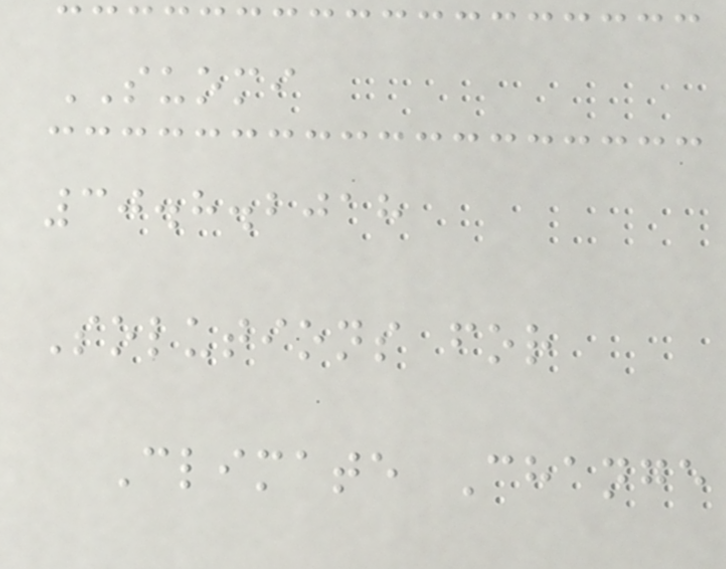SUOMI
30.8.2018
Solutions for
Climate Change
